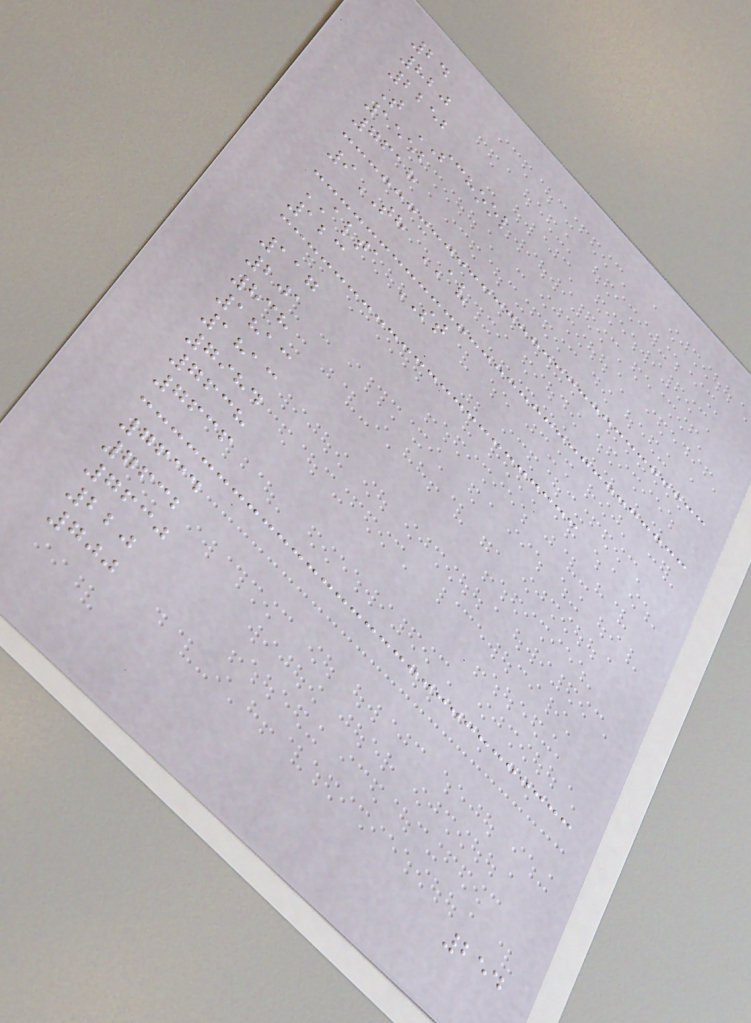24
820
2252
T SCHOOL
1552
7618
9TH AV
ALTA ST
123
117
201
838
1813
1813
7984
7638
7636
7634
7632
7630
220
700
254
